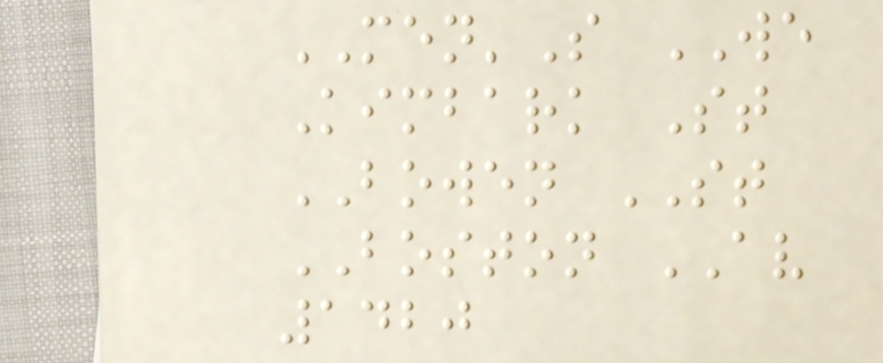MEN'S WE
Kimbark St
BOWEN ST
BOSTON AV
1420
